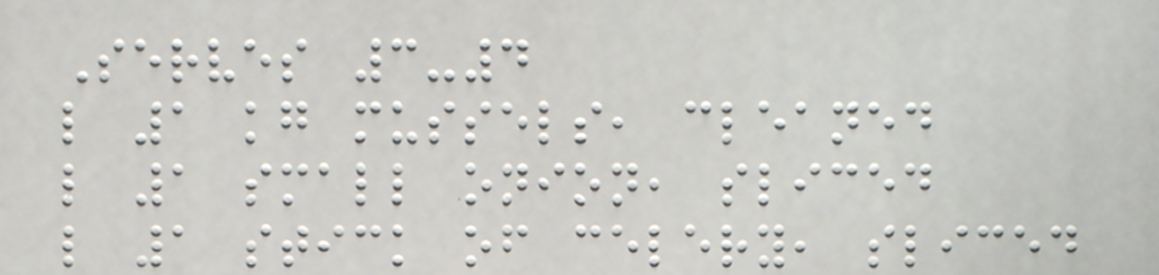Serves 3-4
l 1 kg mussels, cleaned
l 1 small onion, sliced
l 1 stick of celery, sliced
